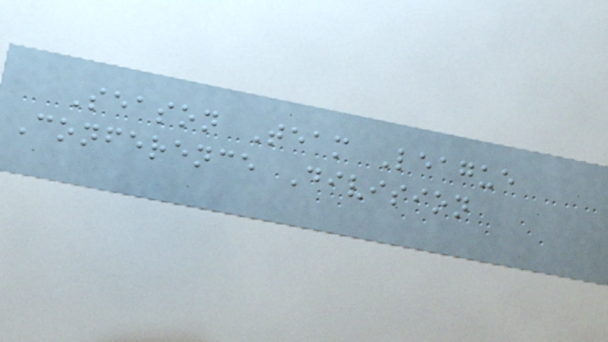Season Team League
Conference Division
